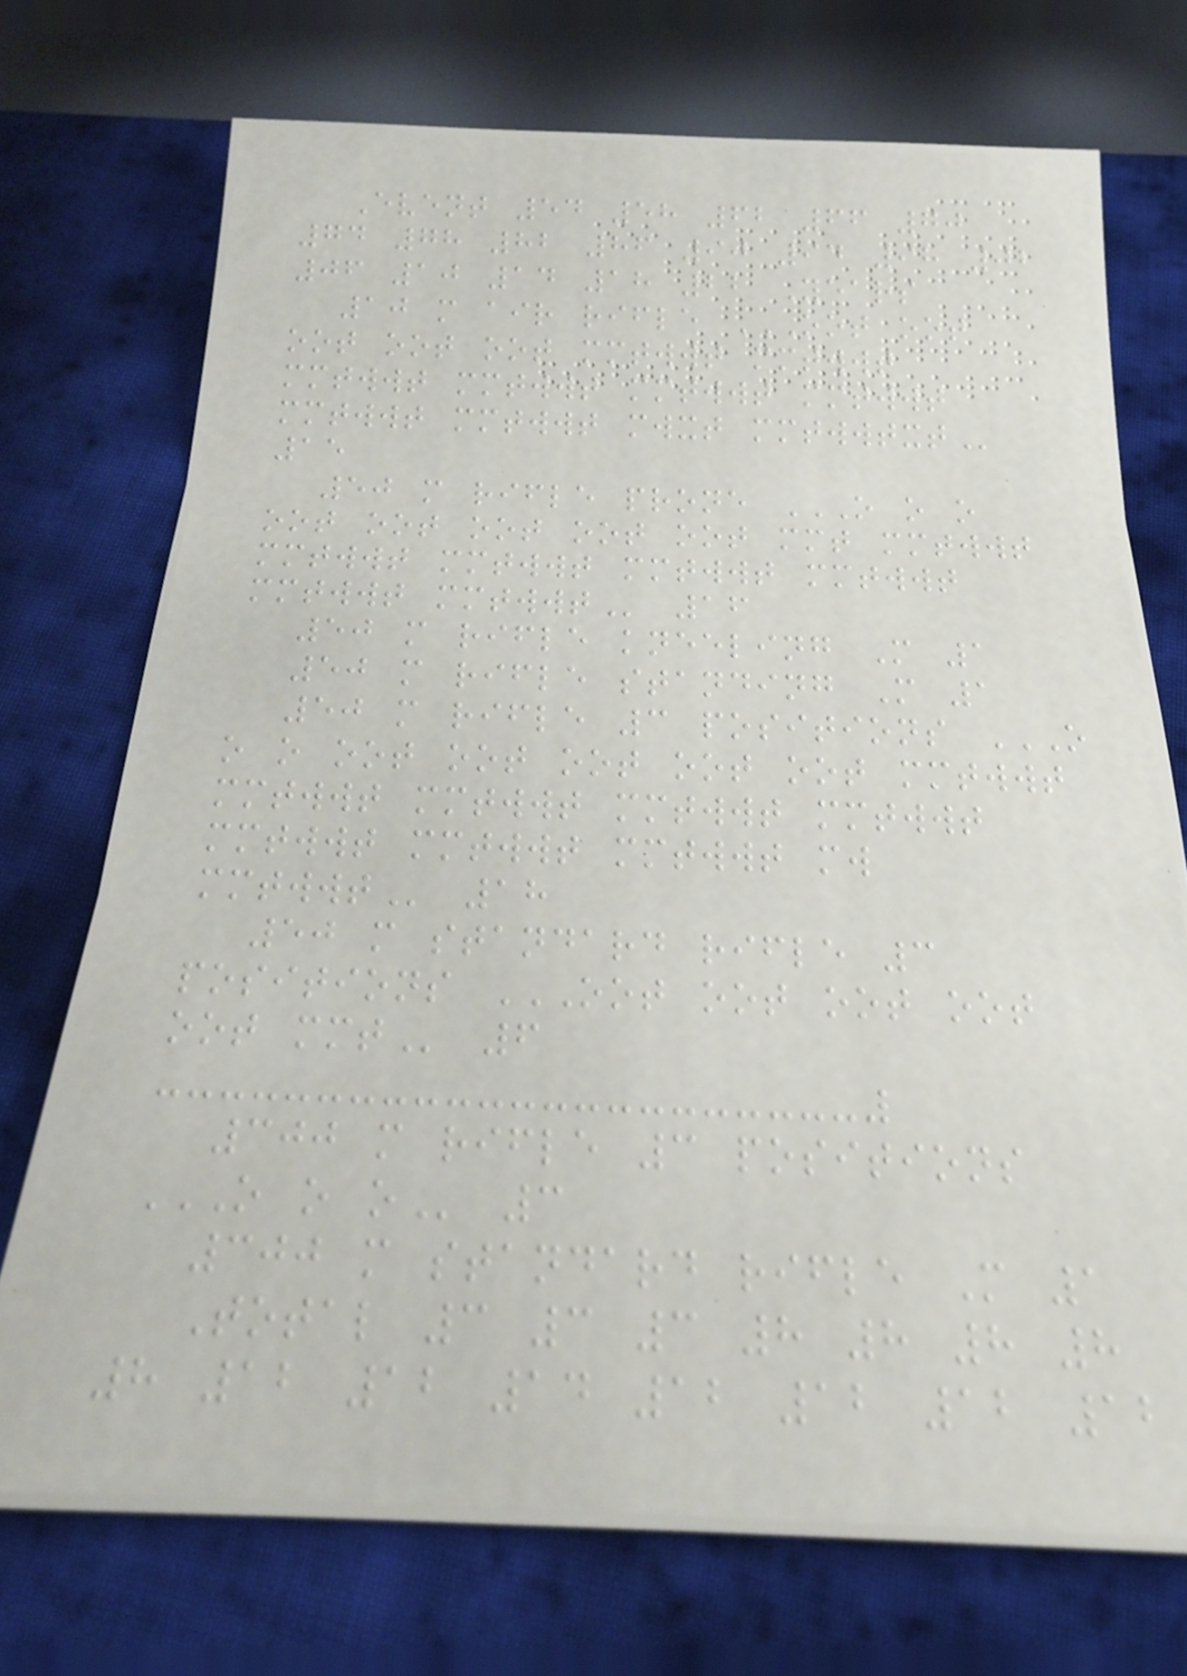Event 54 58 62 66 70
74 78 82 86 90 94 98 02
06 10 14 18 22 Years
10 m air rifle OOT OOT
OOT OOT OOT MMTWWT MMTWWT
MMTWWT MMTWWT MMTWWT MMTWWT
MMTWWT MMTWWT MWXT MMTWWTXT
15
50 m rifle prone O O O
OOT OOT OOT OOT OOT MMT MMTWWT
MMTWWT MMTWWT MMTWWT MMTWWT
MMTWWT MMTWWT 16
50 m rifle kneeling M 1
50 m rifle standing M 1
50 m rifle 3 positions O
O O OOT OOT OOT OOT OOT MMTWWT
MMTWWT MMTWWT MMTWWT MMTWWT
MMTWWT MMTWWT MMTWWT MW
MMTWWT 18
50 m standard rifle 3
positions OOT OOT OOT OOT
OOT MMT 6
300 m rifle 3 positions
O O O 3
300 m standard rifle M 1
Total 3 3 3 8 8 8 8
8 12 12 14 12 12 12 12
